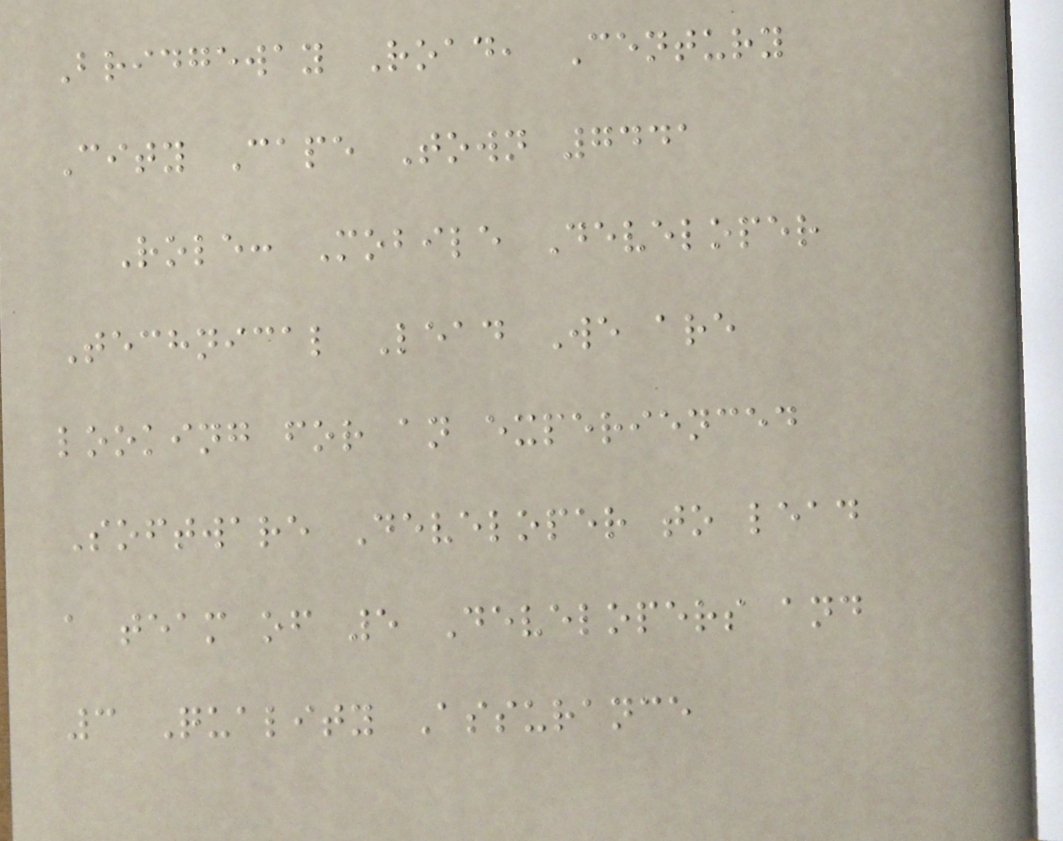Bridgeway Road, Century
City Cape Town 7441
Role: Mobile Developer
Technical Lead We are
looking for an experienced
Software Developer to lead
a team of 5 Developers and
3 Quality Assurance
